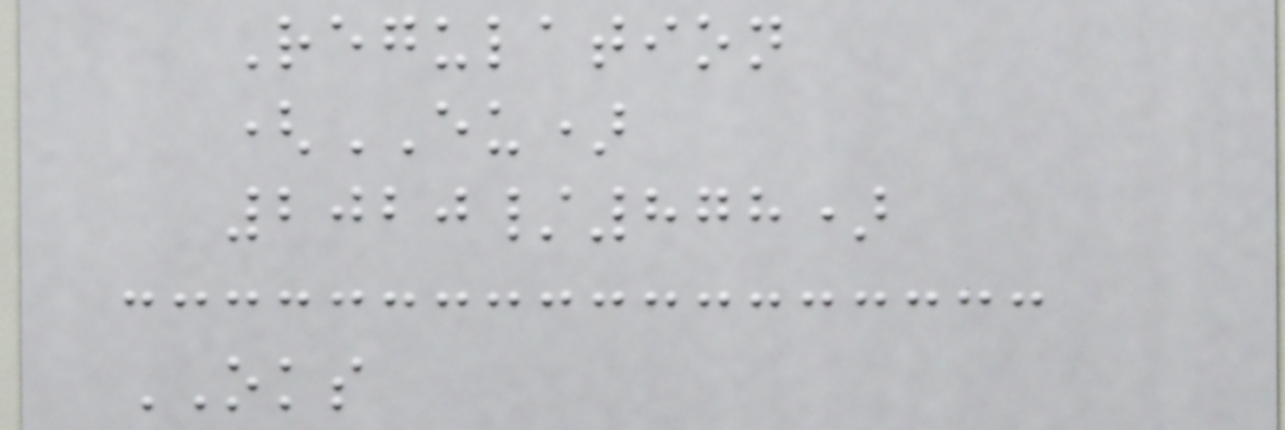Regulation
(EU)
2020/878)
OKS
